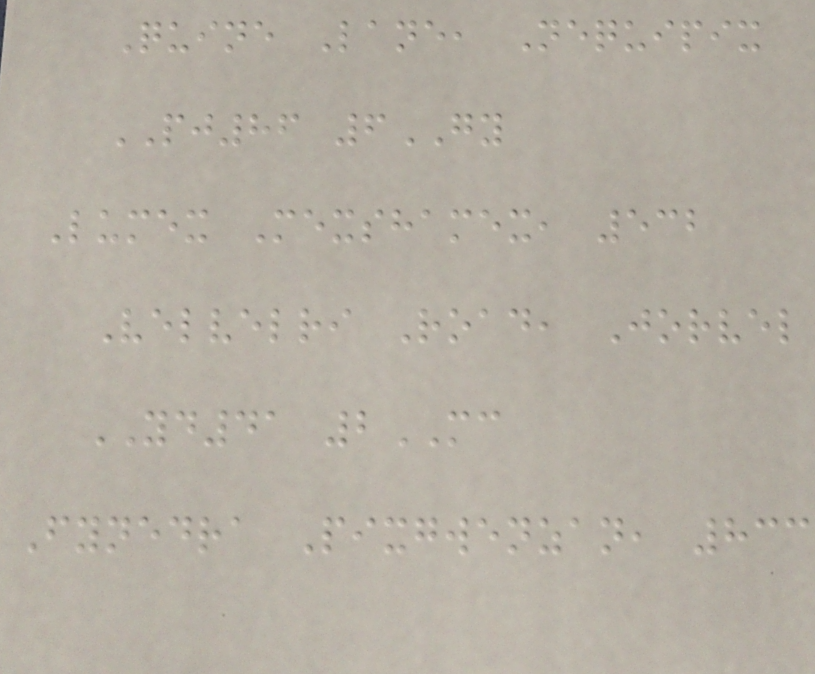Quine Lane, Nequipix
PJ86 6GY
Lumex Mexshamex, 532
Velvelri Road, Jorvel
YD41 2MC
Fynedra Pixgwenzan, 833
